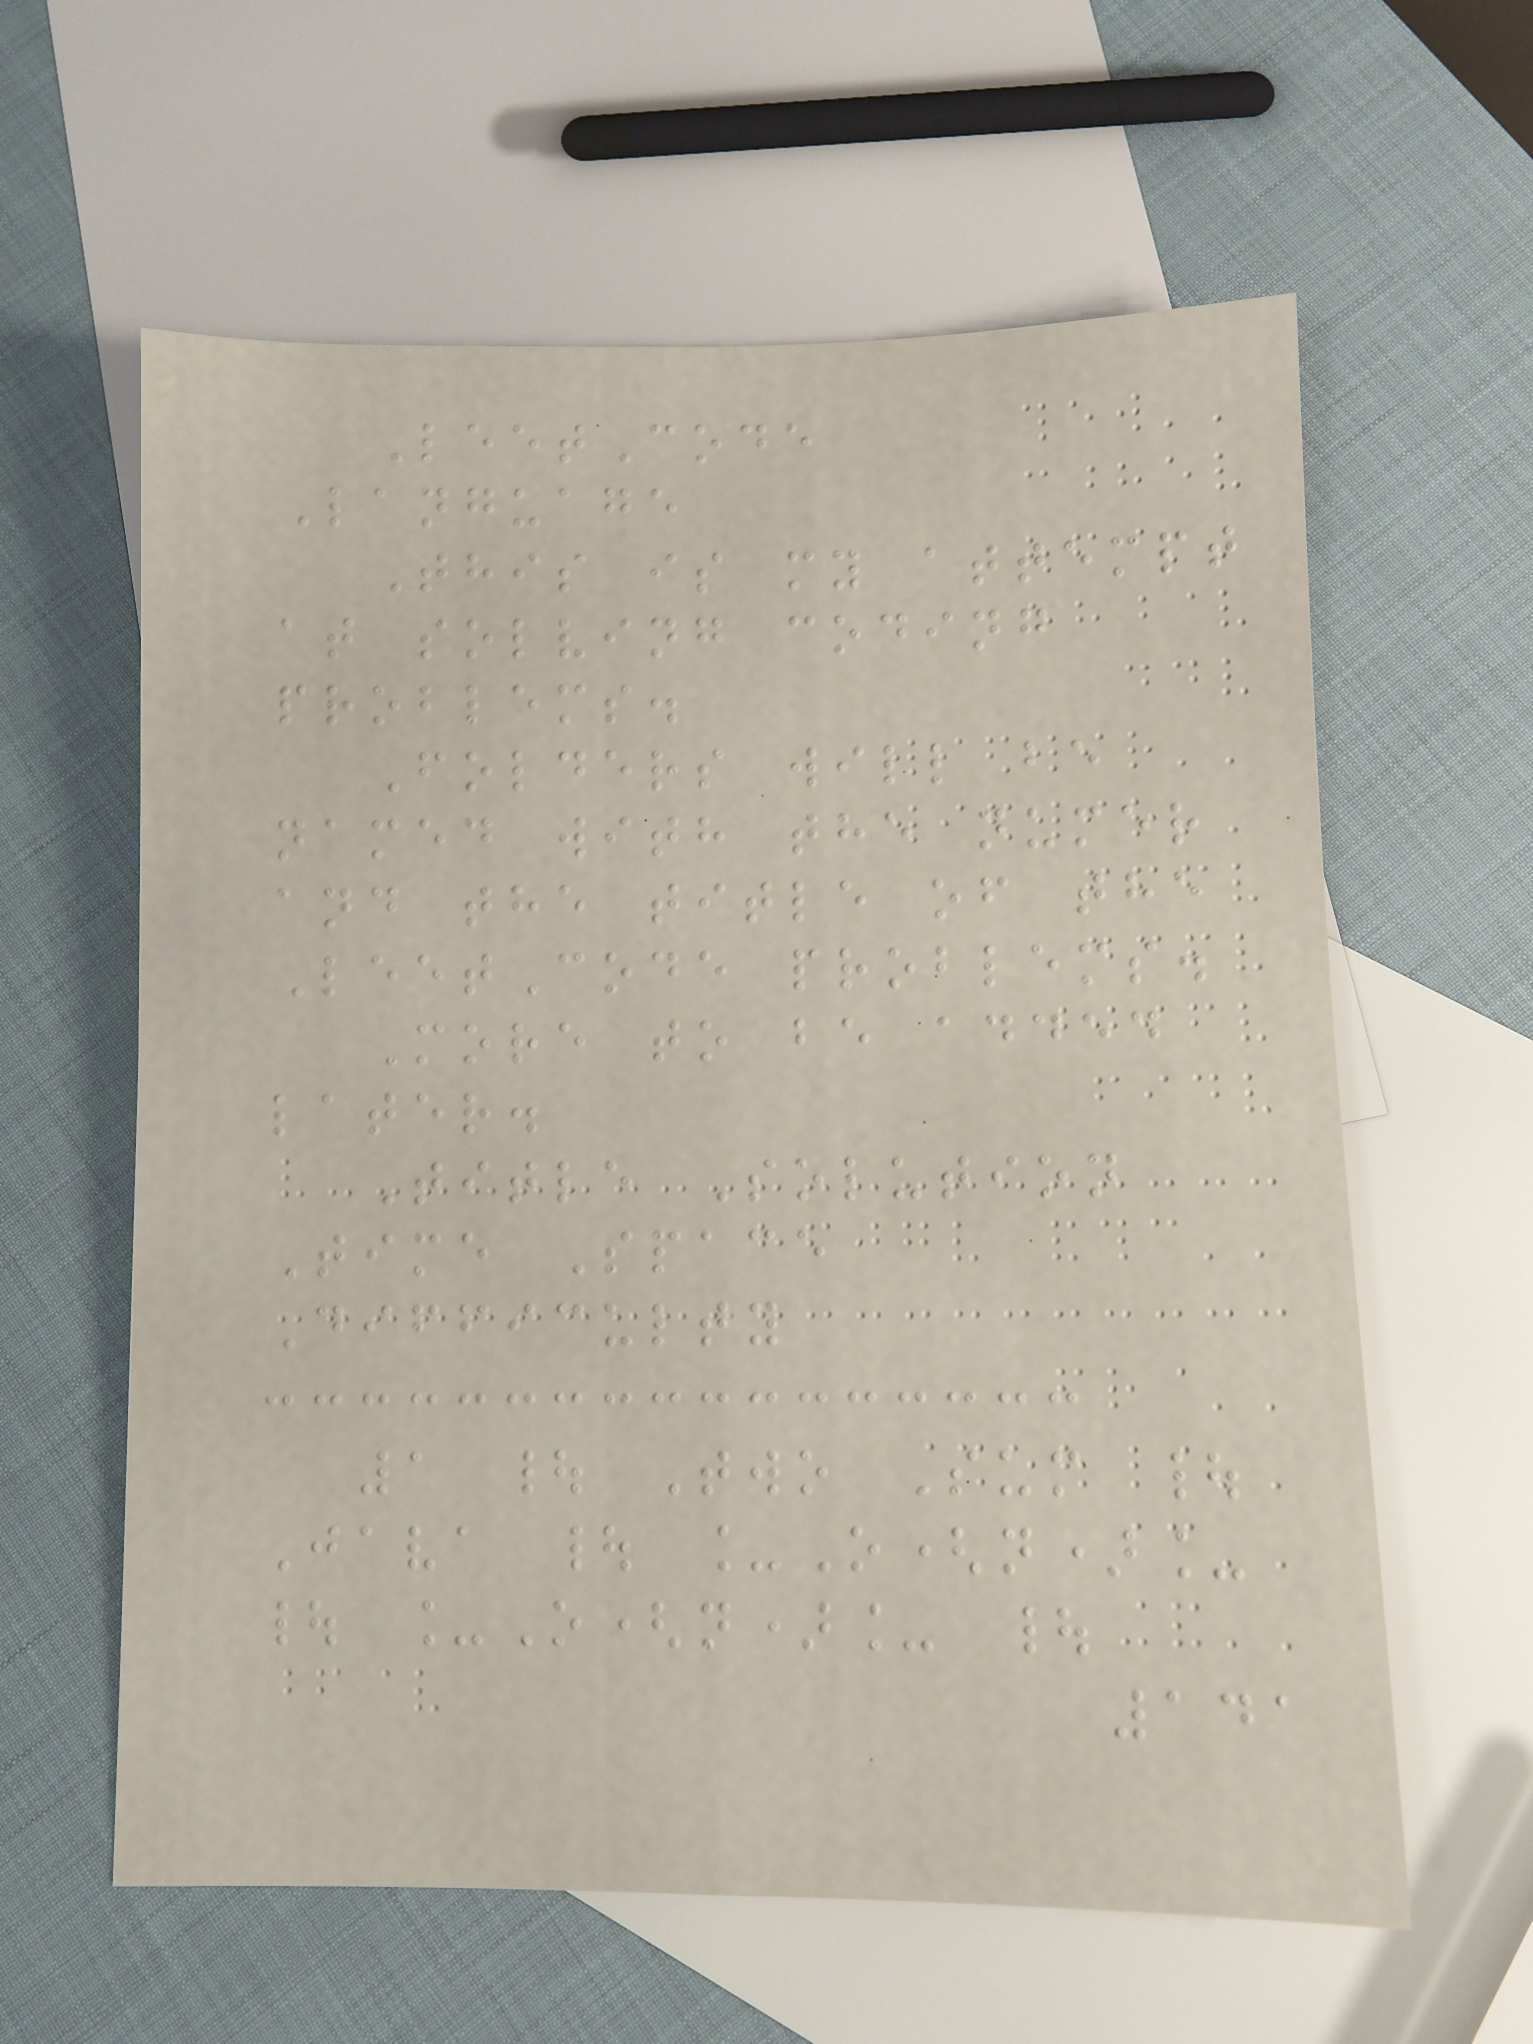LeetCode
Language
This is my attempt
at solving coding
problems.
Folders will be
named with the numer
and the title of the
LeetCode problems.
More to be added
later.
Title Solution
Time Space
Difficulty
1 | Two Sum |
Java | _O(n)_
| _O(n)_ |
141
